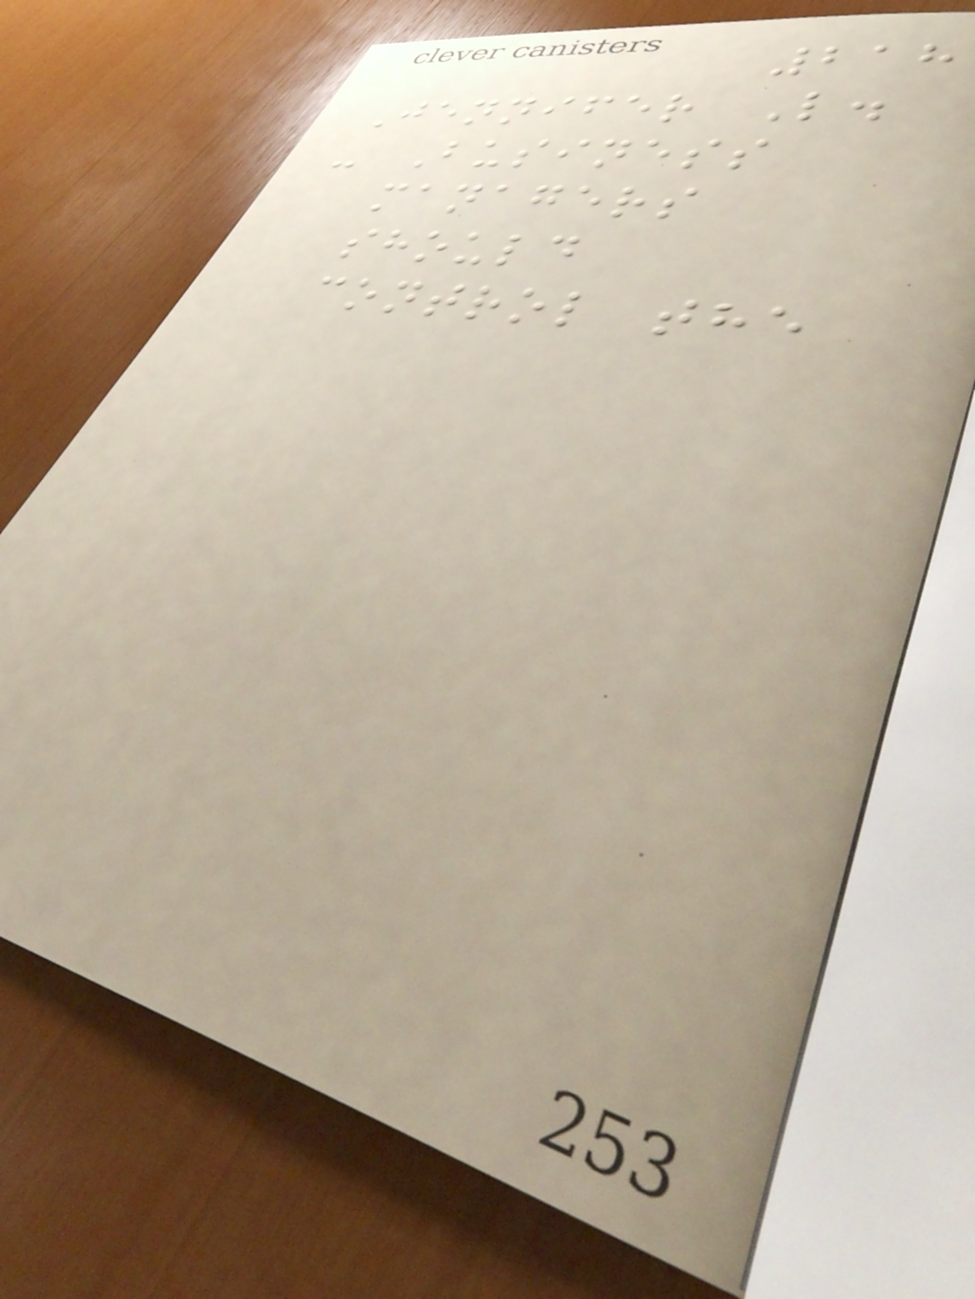218
Jennifer L.
- Business
managers
should
control the
